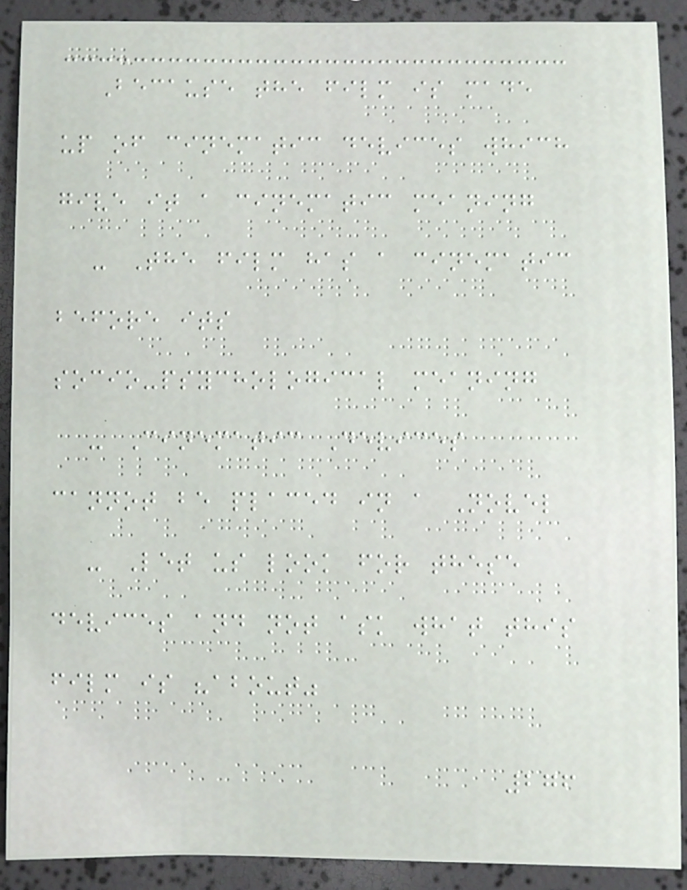Because the film is made
up of cinematic devices which
give it a cinematic meaning
- The film has a cinematic
before its
socio-psychological meaning
- Cinematic Devices
cannot be placed in a Novel
- Let us look for these
devices and not ask what this
film is "about"
276
